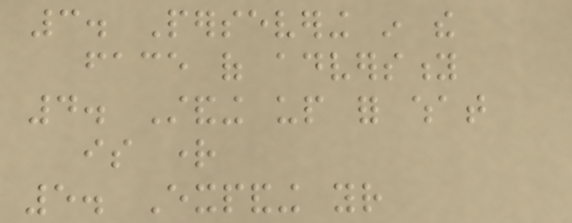3. Persevering in the
face of adversity
4. Standing up for what
is right
5. Expanding your
